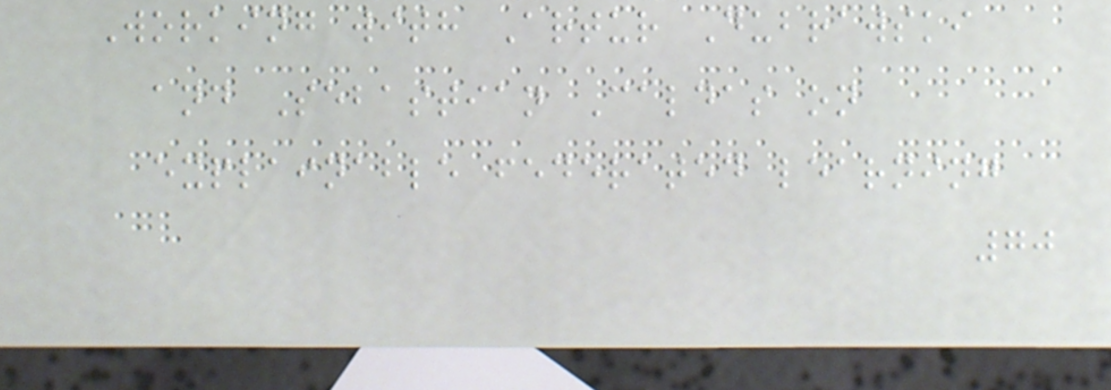Working with Artur Dubrawski
and Sebastian Caldas on
explainable federated learning
70
